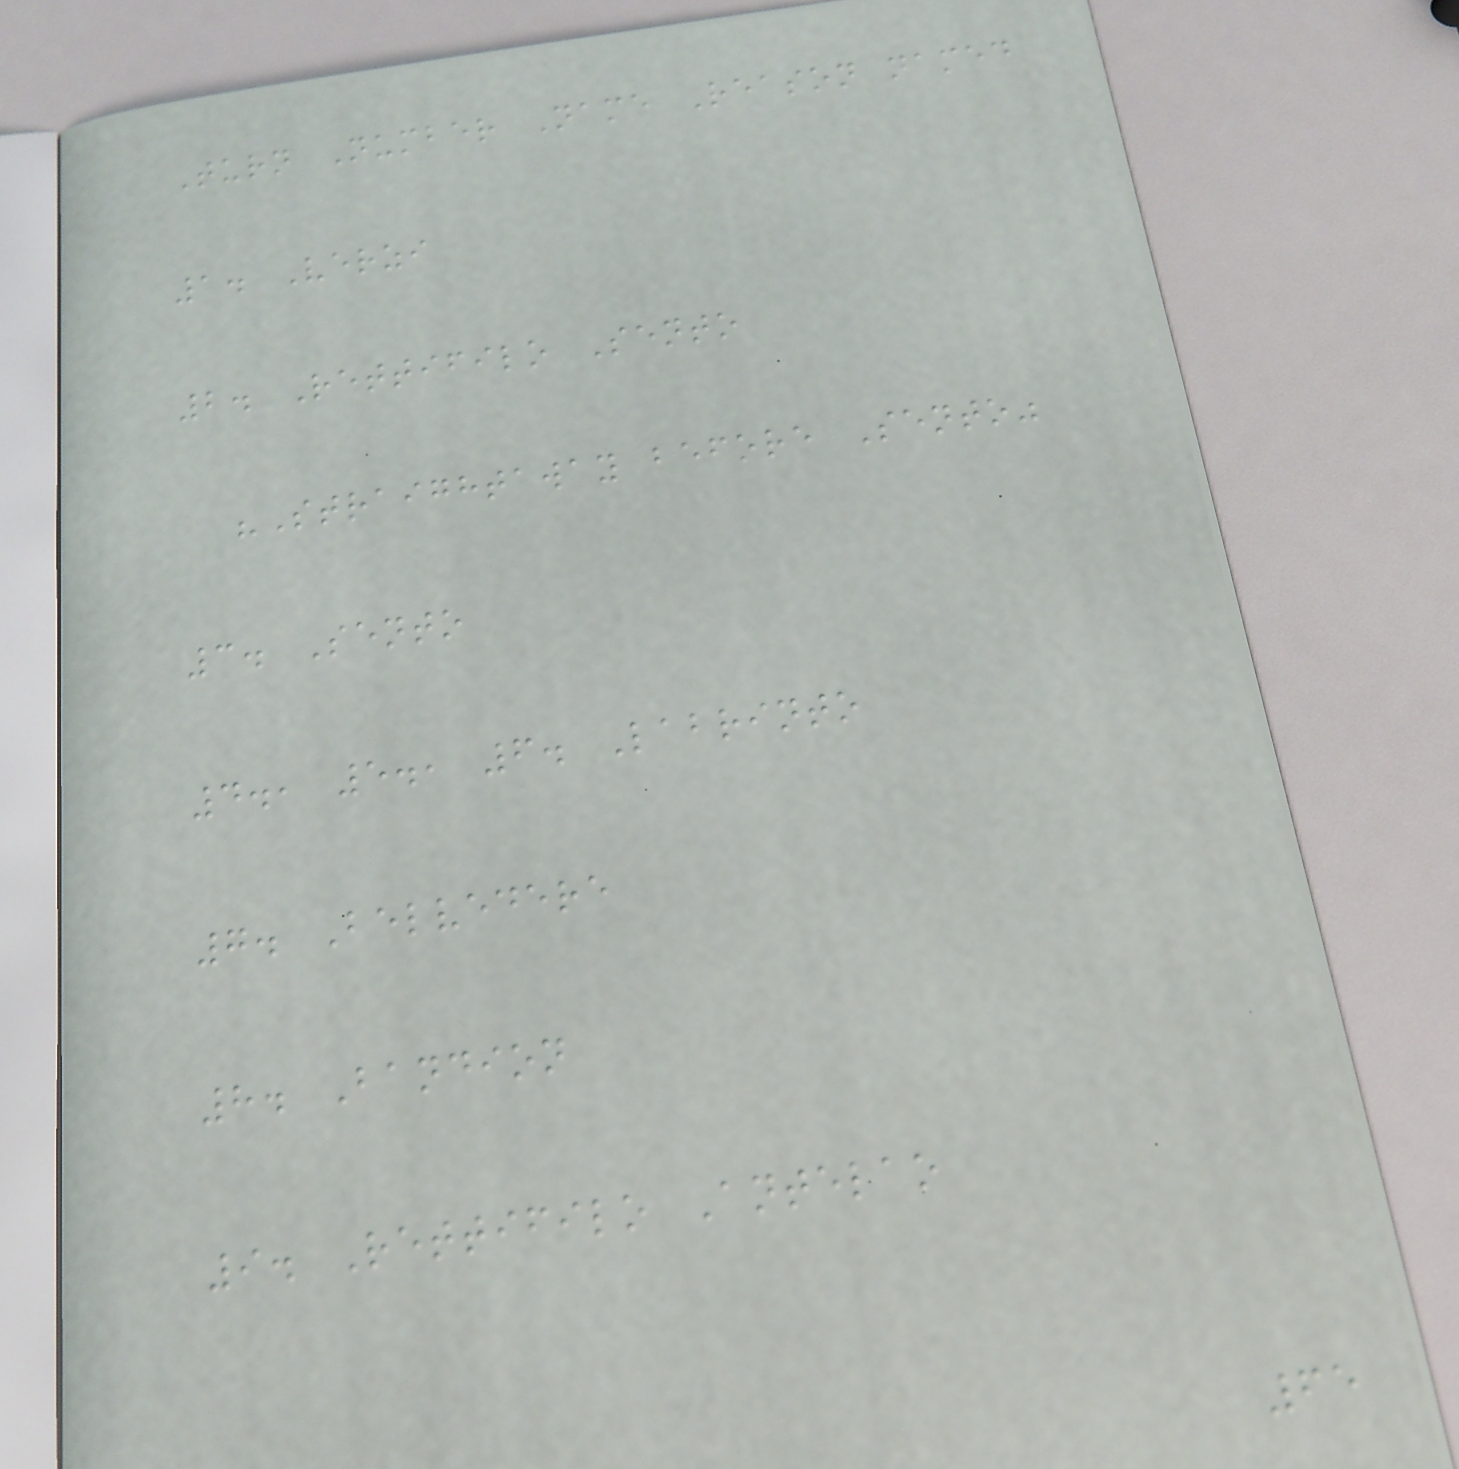Turn Number Name Reason named
1. Verzi
2. Rettifilo Sento
"Straightaway before Sento"
3. Sento
4., 5., 6. Labrinto
7. Belvedere
8. Bandion
9. Rettifilo Antelao
65
